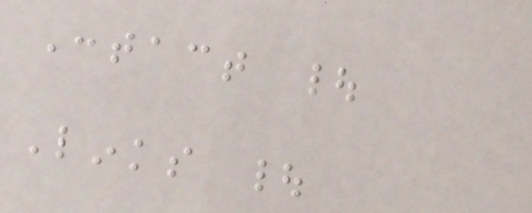Contact |
Links |
